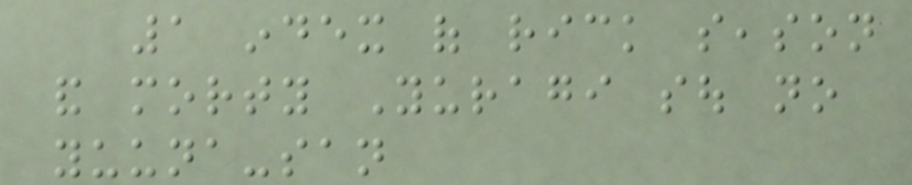1 index of rick season
and morty Yuragi sou no
yuuna-san
